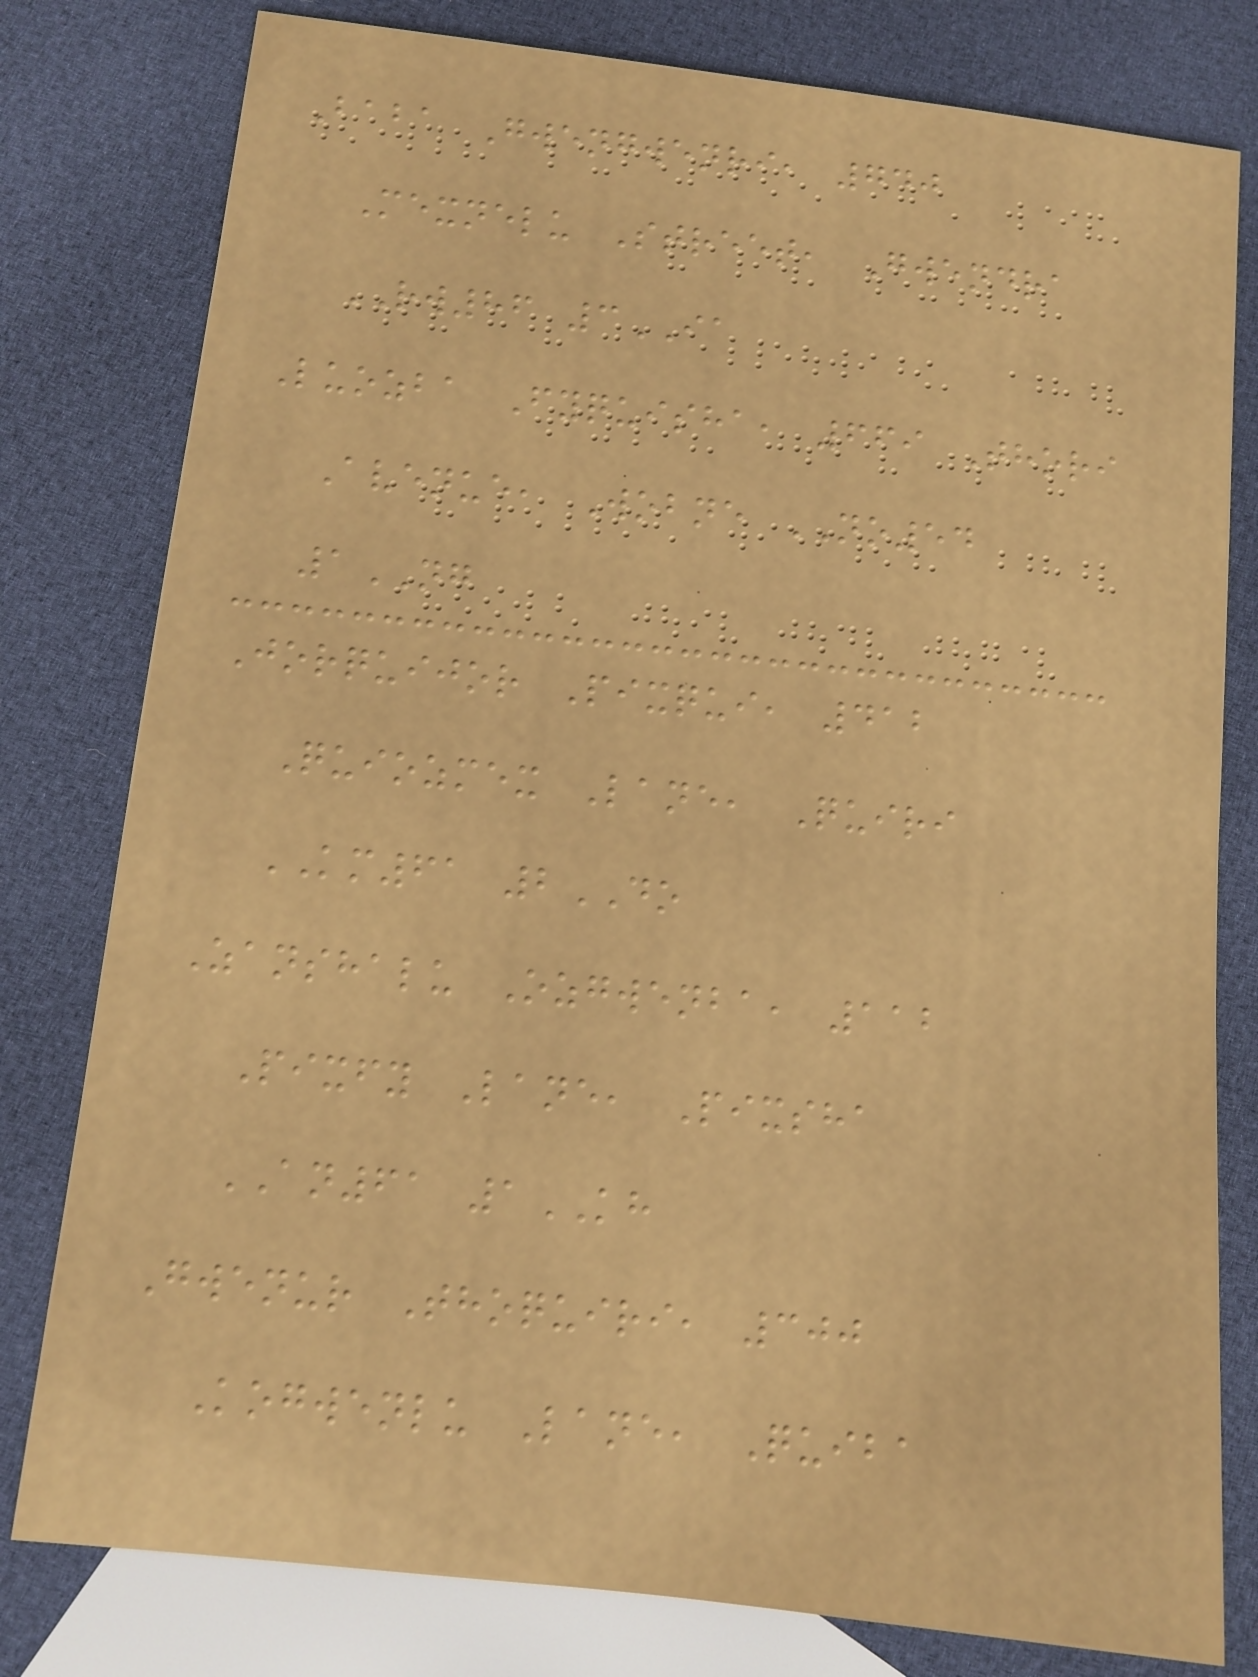Baba Gwengwenri, 740
Mexnelu Street, Gwendra
RW86 3IA
Luozba Fyquisha, 669 Thori
Avenue, Wobne NO54
1NG
Jorquijor Pixqui, 412
Quiozmex Lane, Quiri
KM61 2DO
Zanshalu Ozgwenba, 112
Pixfy Lane, Pixsha
AN61 1KH
Gwenur Thoquiri, 300
Kogwenlu Lane, Quiba
